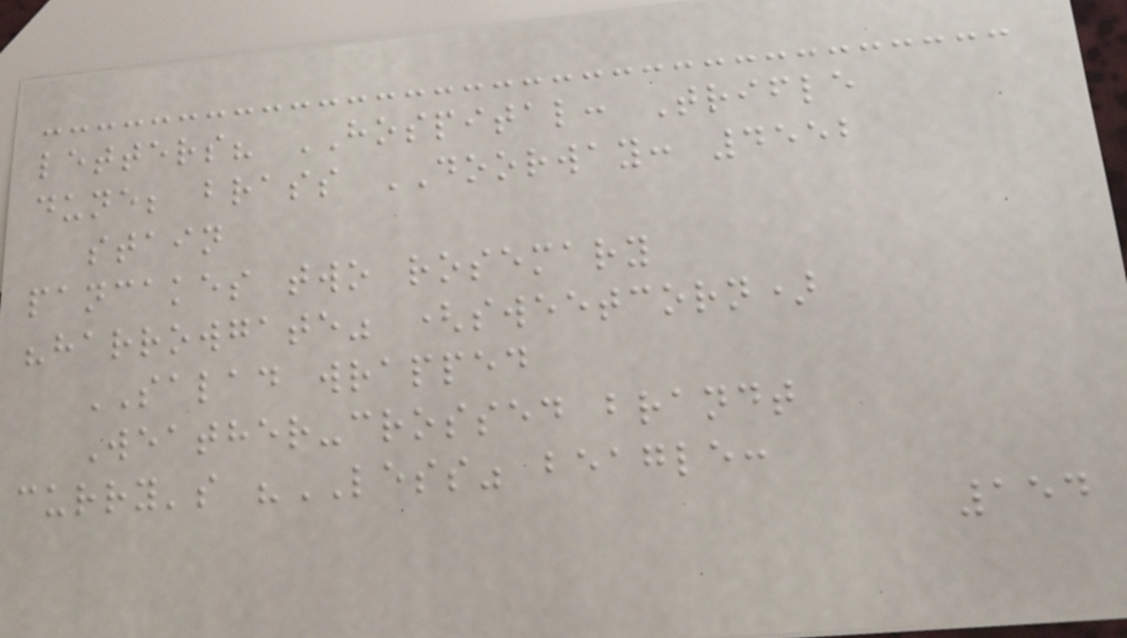letters? HOSPITAL: Trifle
dune; brass DOORWAY: 4552
stain
pancakes two rosemary
"harrowgate" (sweetcorn)
SALAD wrapped
Weather-crossed brandt
curry's "LESS" beagle:
154
